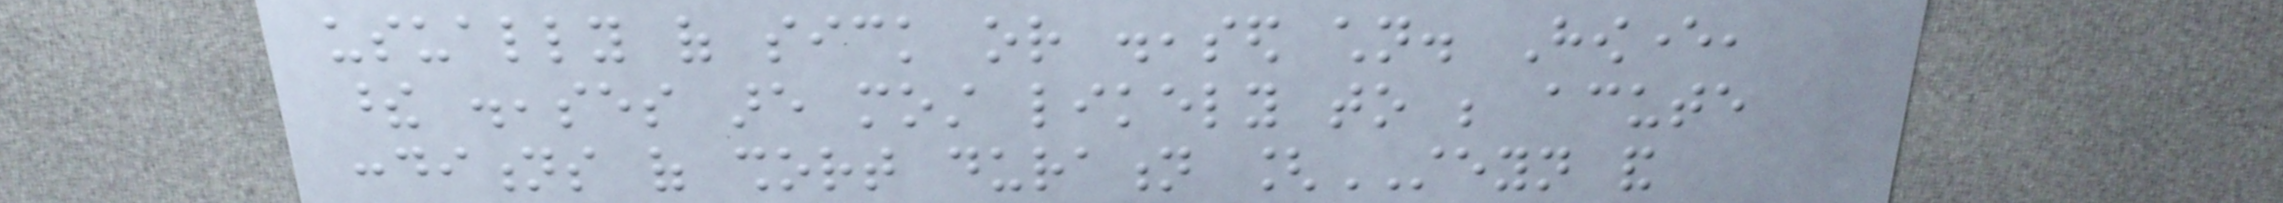usually of sick or diseased children. However,
these diseases are most likely to be acute
conditions of short duration [STEYN and
